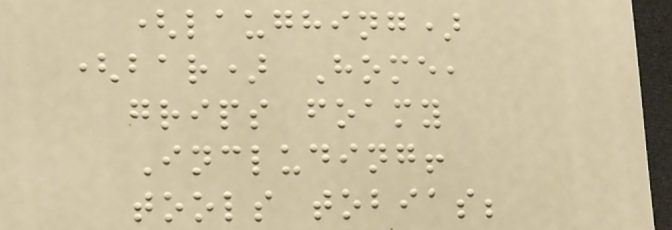(laughing)
(bar) Home,
grips foamy
Including!
tools tobias;
